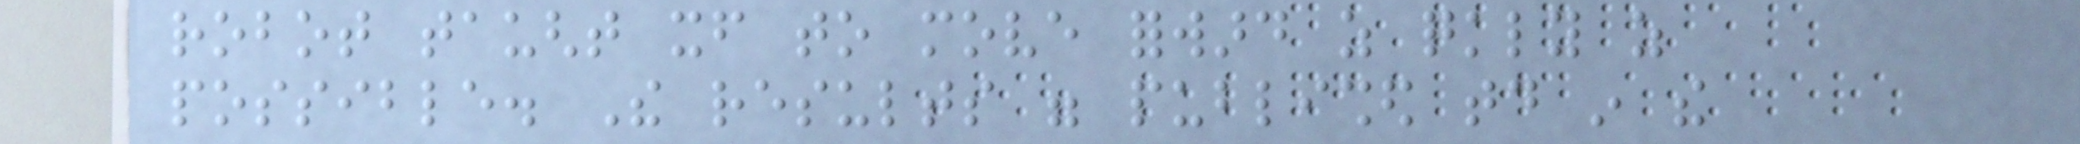robot taught itself to move forward as quickly as
possible. The results were published today in the
